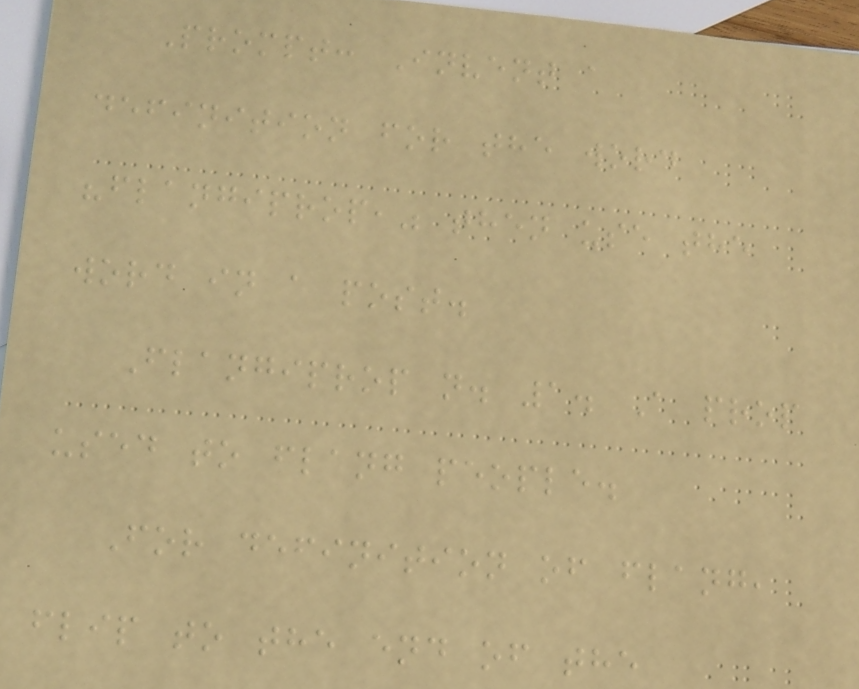Prompt: Invent a
definition for the word
"flangiprop," then use the
word in a post.
Flangiprop n. 1. A prop
used to flang people.
For definition of flang,
flip to the end of the
